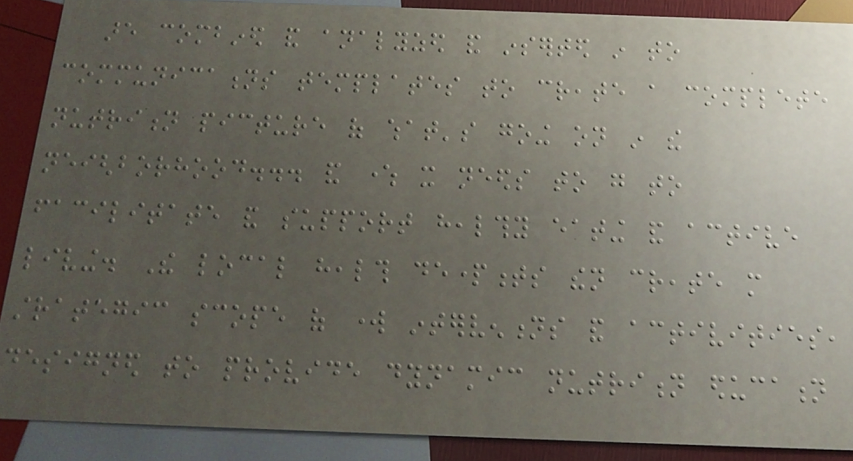are combined and analyzed and inserted in to
communications templates to create a complete
nutrition picture of what's going on in the
neighborhood... and where it needs to go to
facilitate and support healthy eating and active
living. The local health departments then create more
strategic scope of work interventions and activities,
designed to provide dynamic nutrition education
